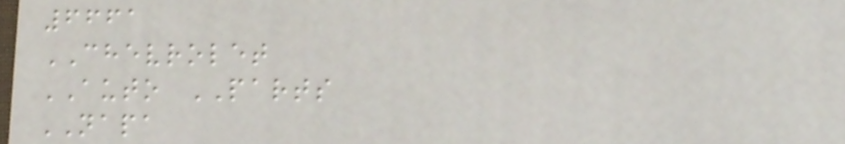6661
CHEVROLET
AUTO PARTS
NAPA
